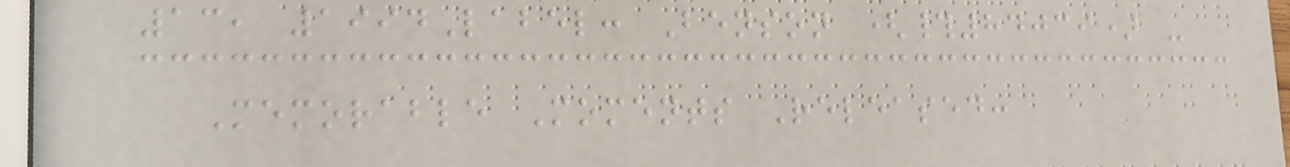13, 1994Label: Benson (#84039) -
Memorable Moments Released:
